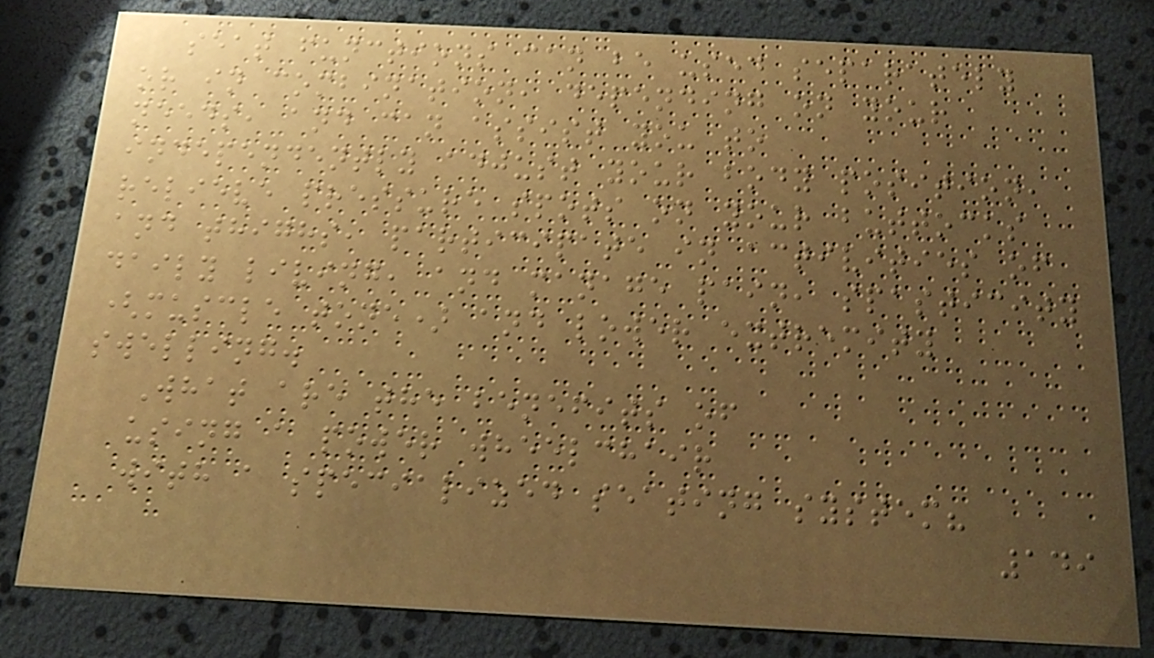seat functions can be used separately
or in combination, depending on your
needs, and can assist you to
independently adjust your body position,
relieve pressure spots on your buttocks
and thighs, participate in activities of
daily living, and manage pain, spasticity
(muscle tone) and lower extremity
swelling.
What are the benefits of
using a power wheelchair
with a specialized seating system?
149
